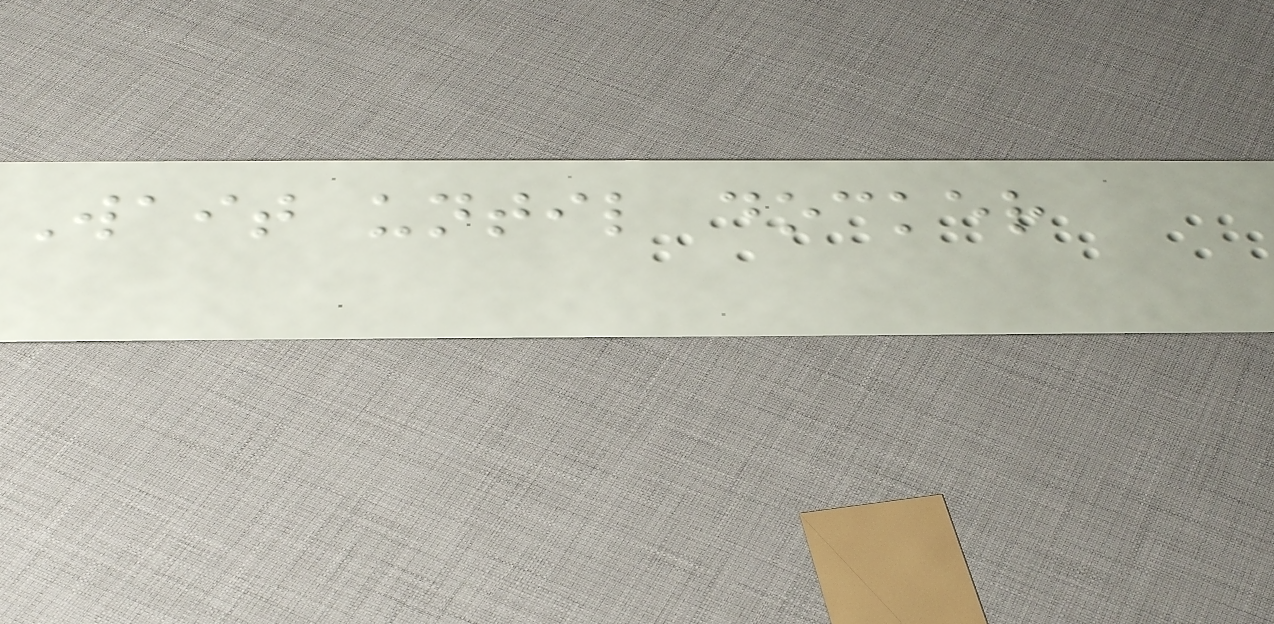Wait until docker
